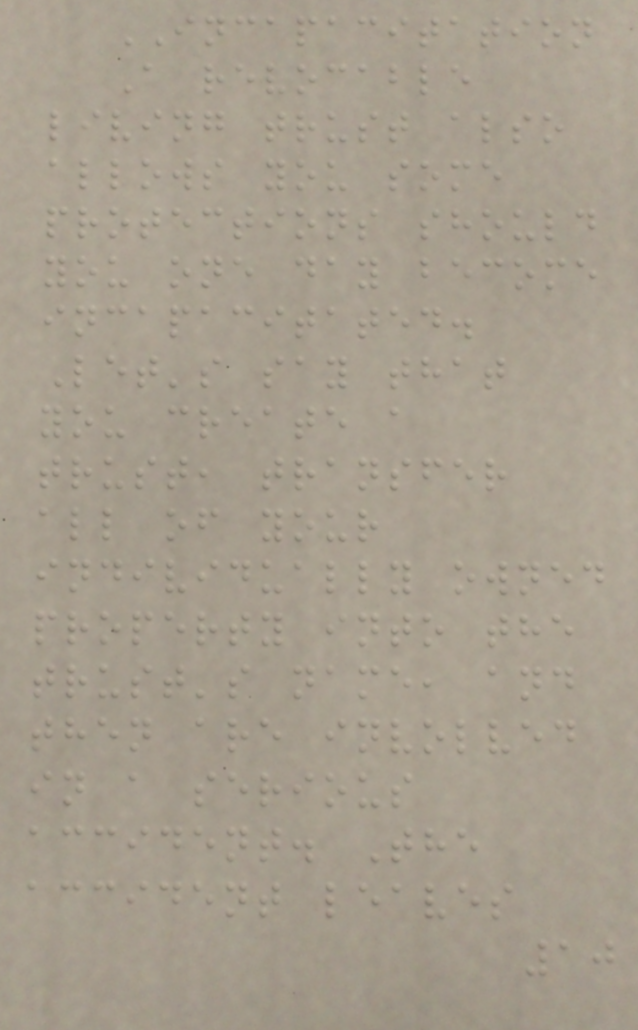INCAPACITATION
A revocable
living trust also
allows you some
protections should
you one day become
incapacitated.
Let's say that
you create a
trust, transfer
all of your
individually owned
property into the
trust's name, and
then are involved
in a serious
accident. The
accident leaves
10
